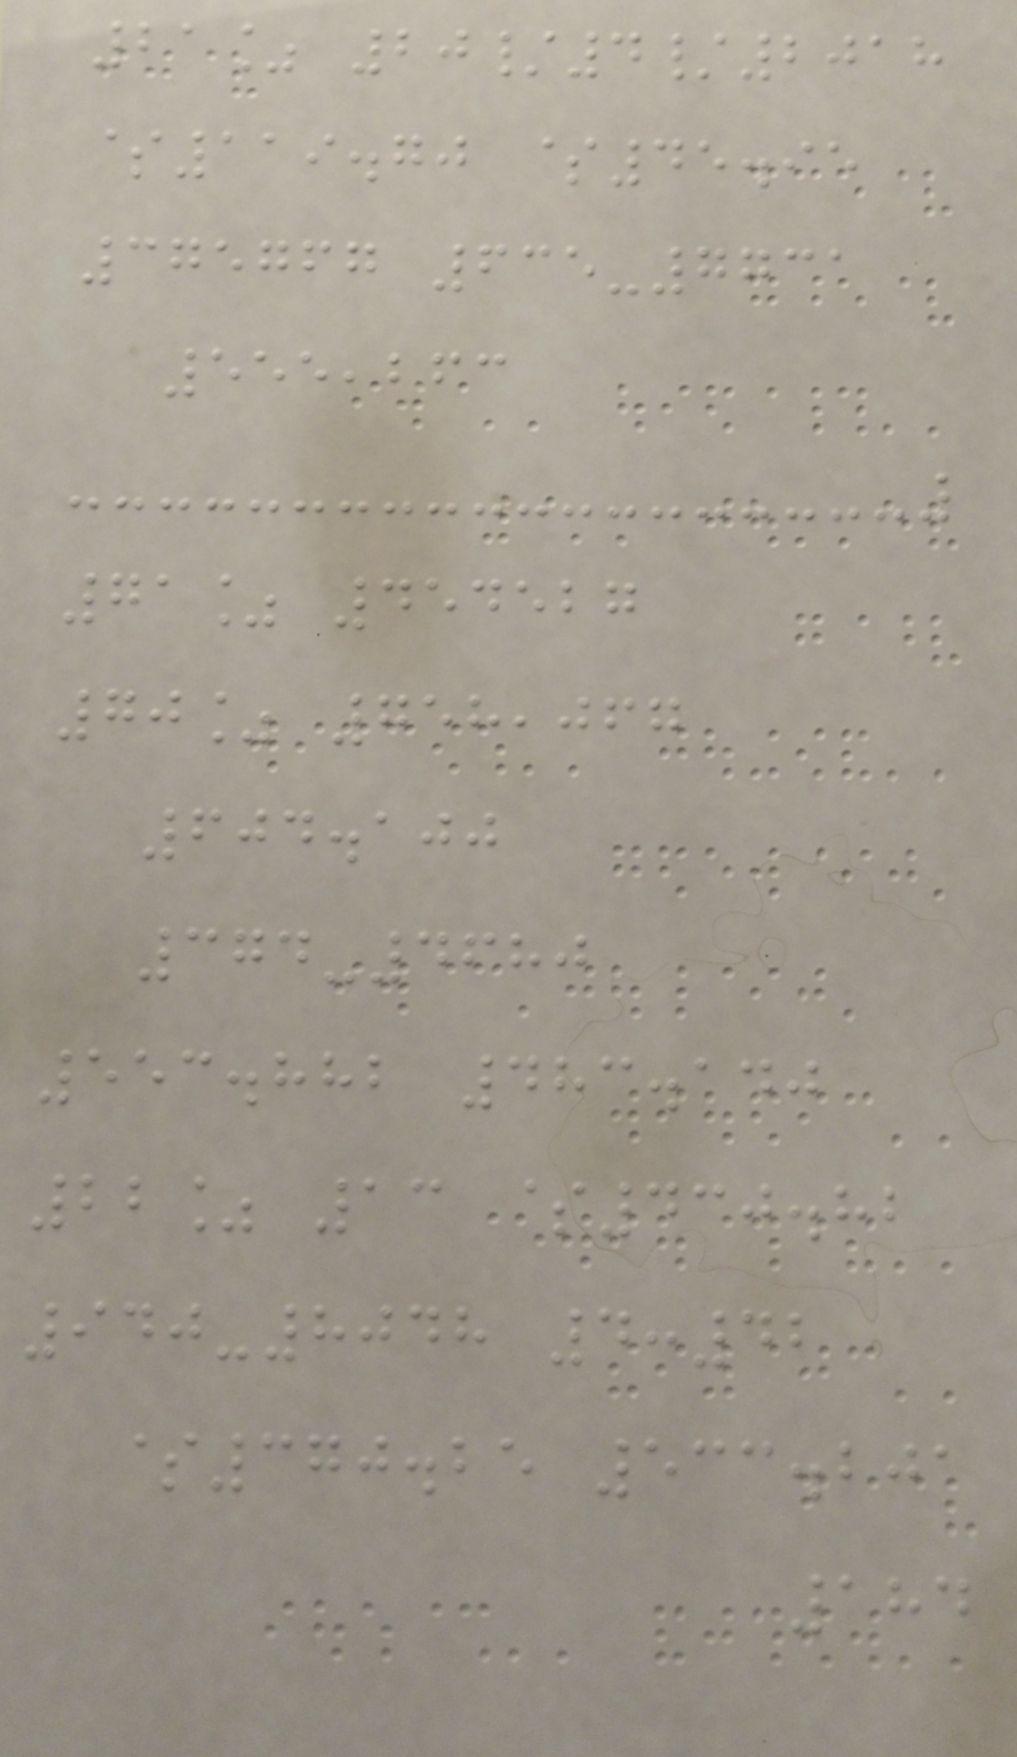21% 20/4/2018
$119.70 $45.95
375767 635-7731
555,263
71% 454527
70% 758,067
604.100
374-4680
553.882 483.140
22% 13 $430.82
940-8048 4:42
$370.25 533.201
184
